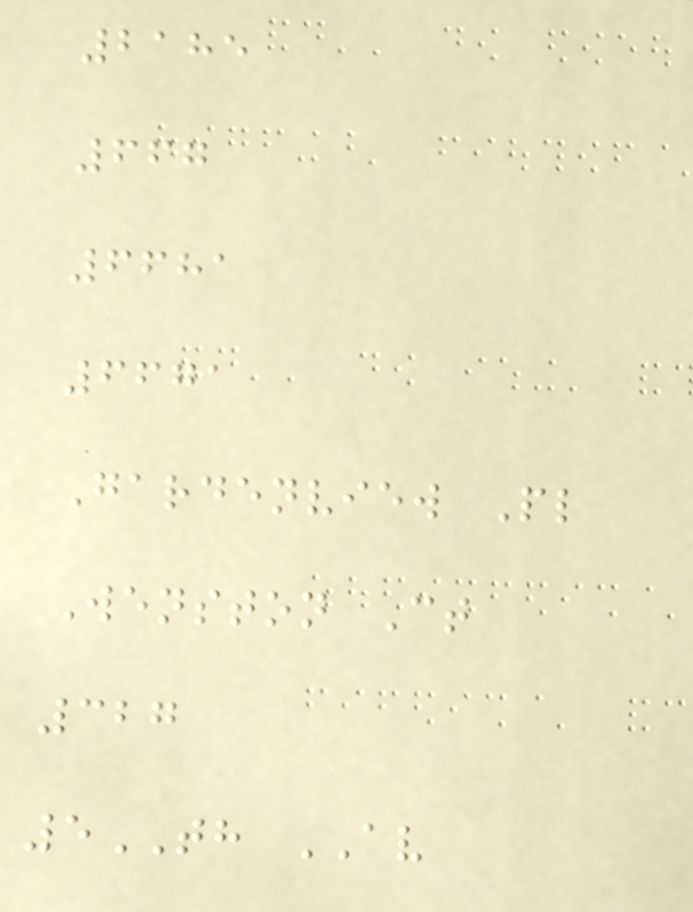2185
667
6681
6671
Gardenview Pl
Wenston Ct
327
5TH AV
